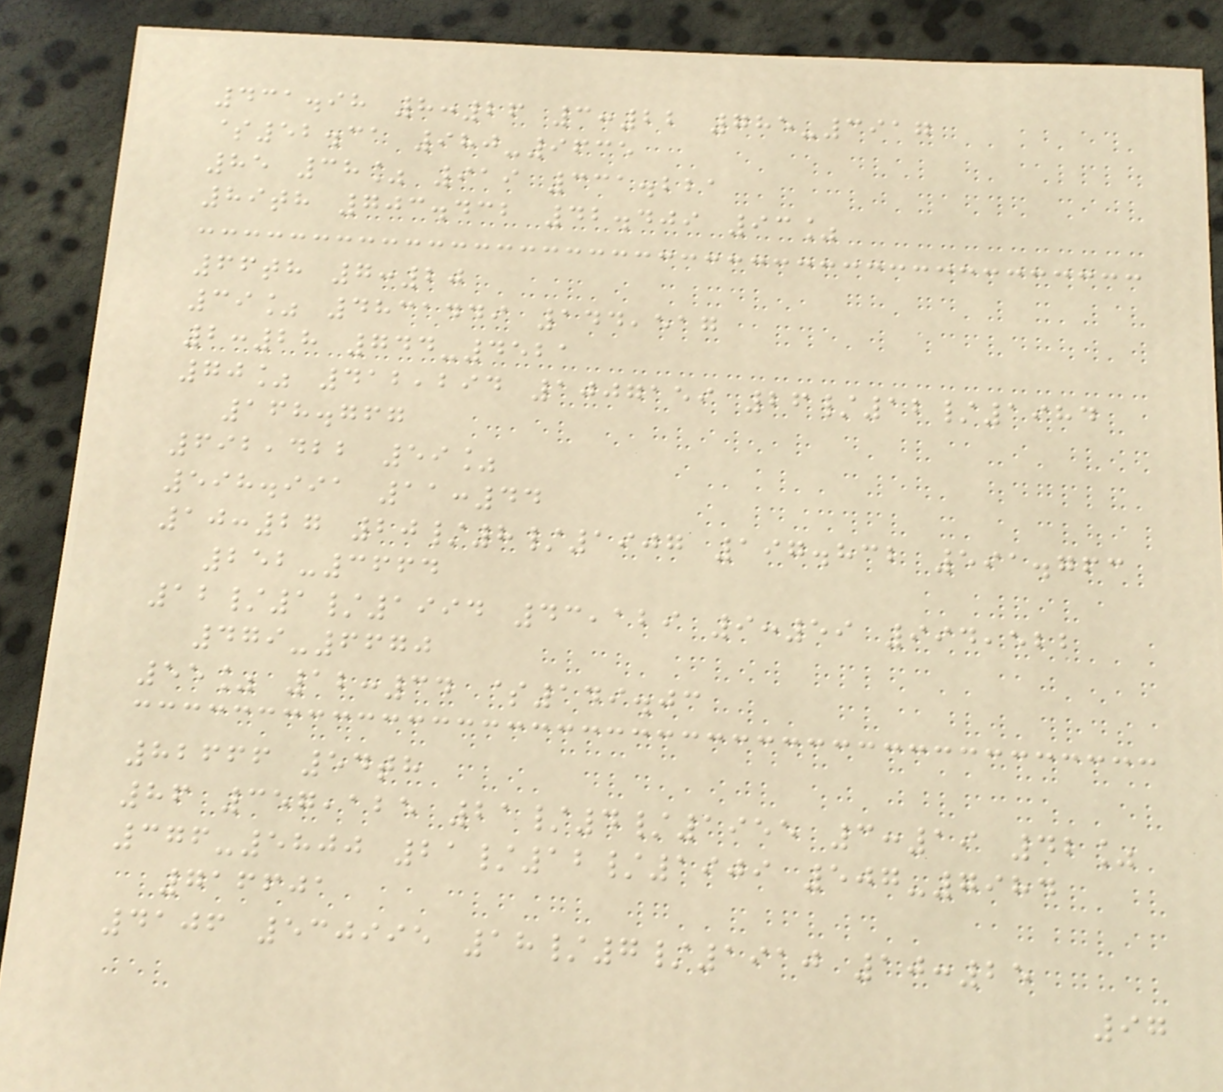431.98 8:26 3:22 785-3917
$52.31 980-9635
85 38% 919 331.221
89th 703.432 42.409 93%
66th 7:20
39% 4831449 144,517
2:28 744-4521
70% 412,294 1007159 26/12/1984
168.767
692,422 59%
598.991 11:44
10:27 20/8/1907 197.832 591.763
252-3664
12/1/1994 43,129 9:59 994,522
479-6670
55% 12:34 $149.03
82666 54th
86 357,125 21/4/1955 3:19 42%
376-5800 21/12/1909 507-7984
716601
4106 530995 18/7/1910 10:25
97
